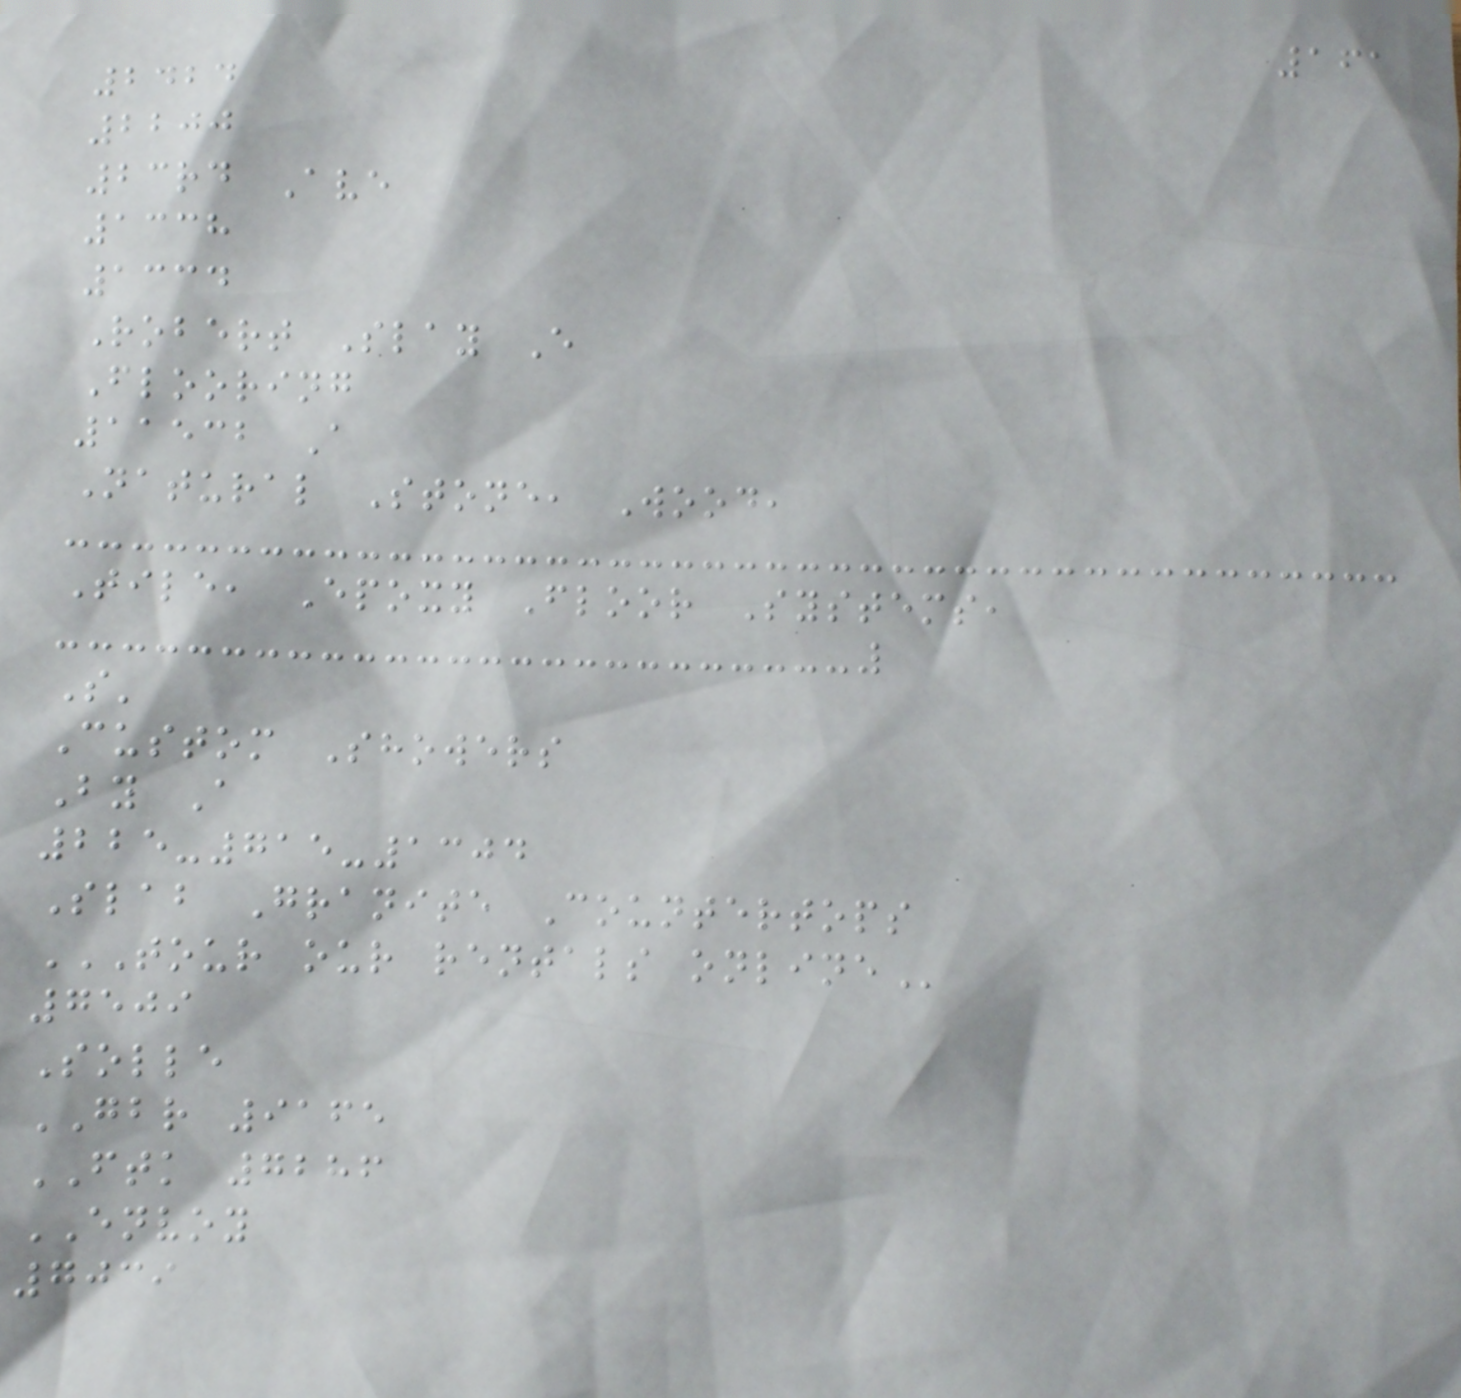161
2424
2200
23rd Ave
1338
1334
Robert Slay E
Flooring
11532 A
Natural Stone, Wood,
Tile, Epoxy Floor Systems,
S'
Custom Showers
By A
225-715-1304
Slab Granite Countertops
TOUR OUR RENTALS ONLINE
7509
Solle
GBR 9165
FTK 7286
ENVOY
7039
